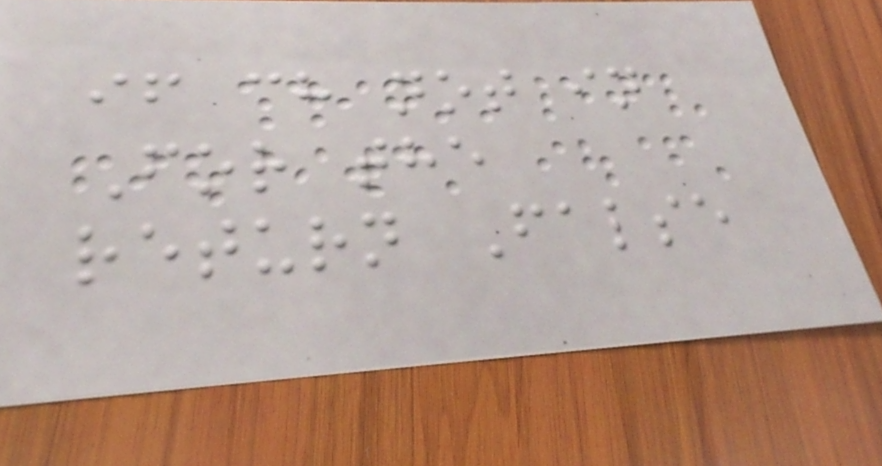if ch not in
For the
return False
